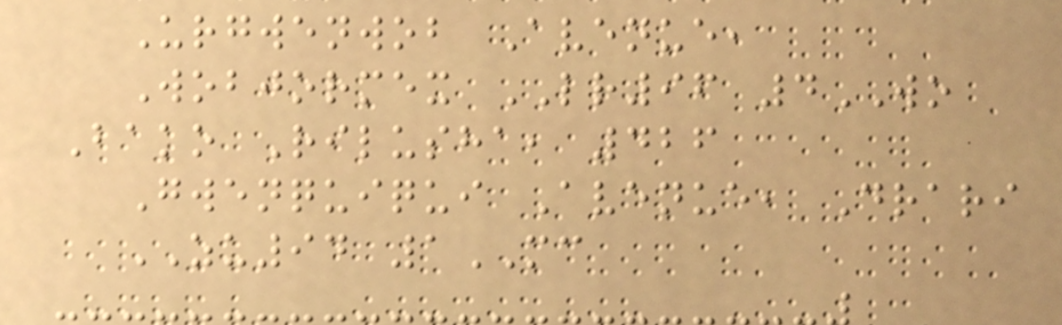Urgwenwob Avenue,
Wobjormex LR96 4WO
Bako Rilusha, 426
Gwenquiqui Avenue, Drari
ZU94 1MC
